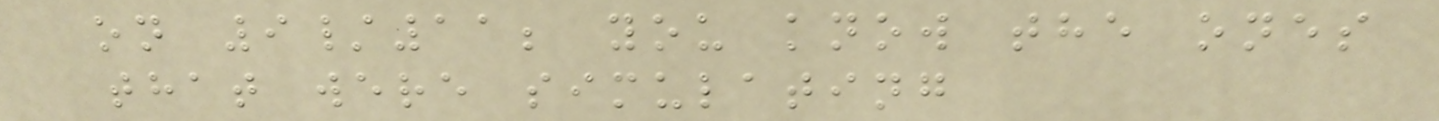on 9/11; you know the ones
that were simulating
